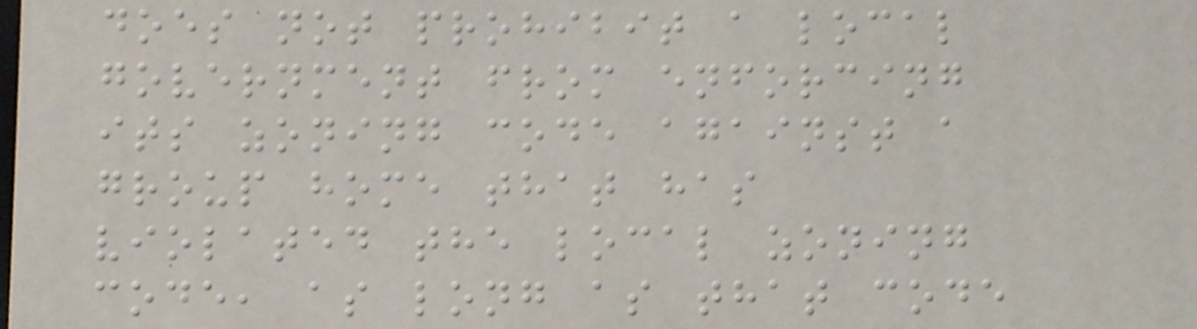does not prohibit a local
government from enforcing
its zoning code against a
group home that has
violated the local zoning
code, as long as that code
